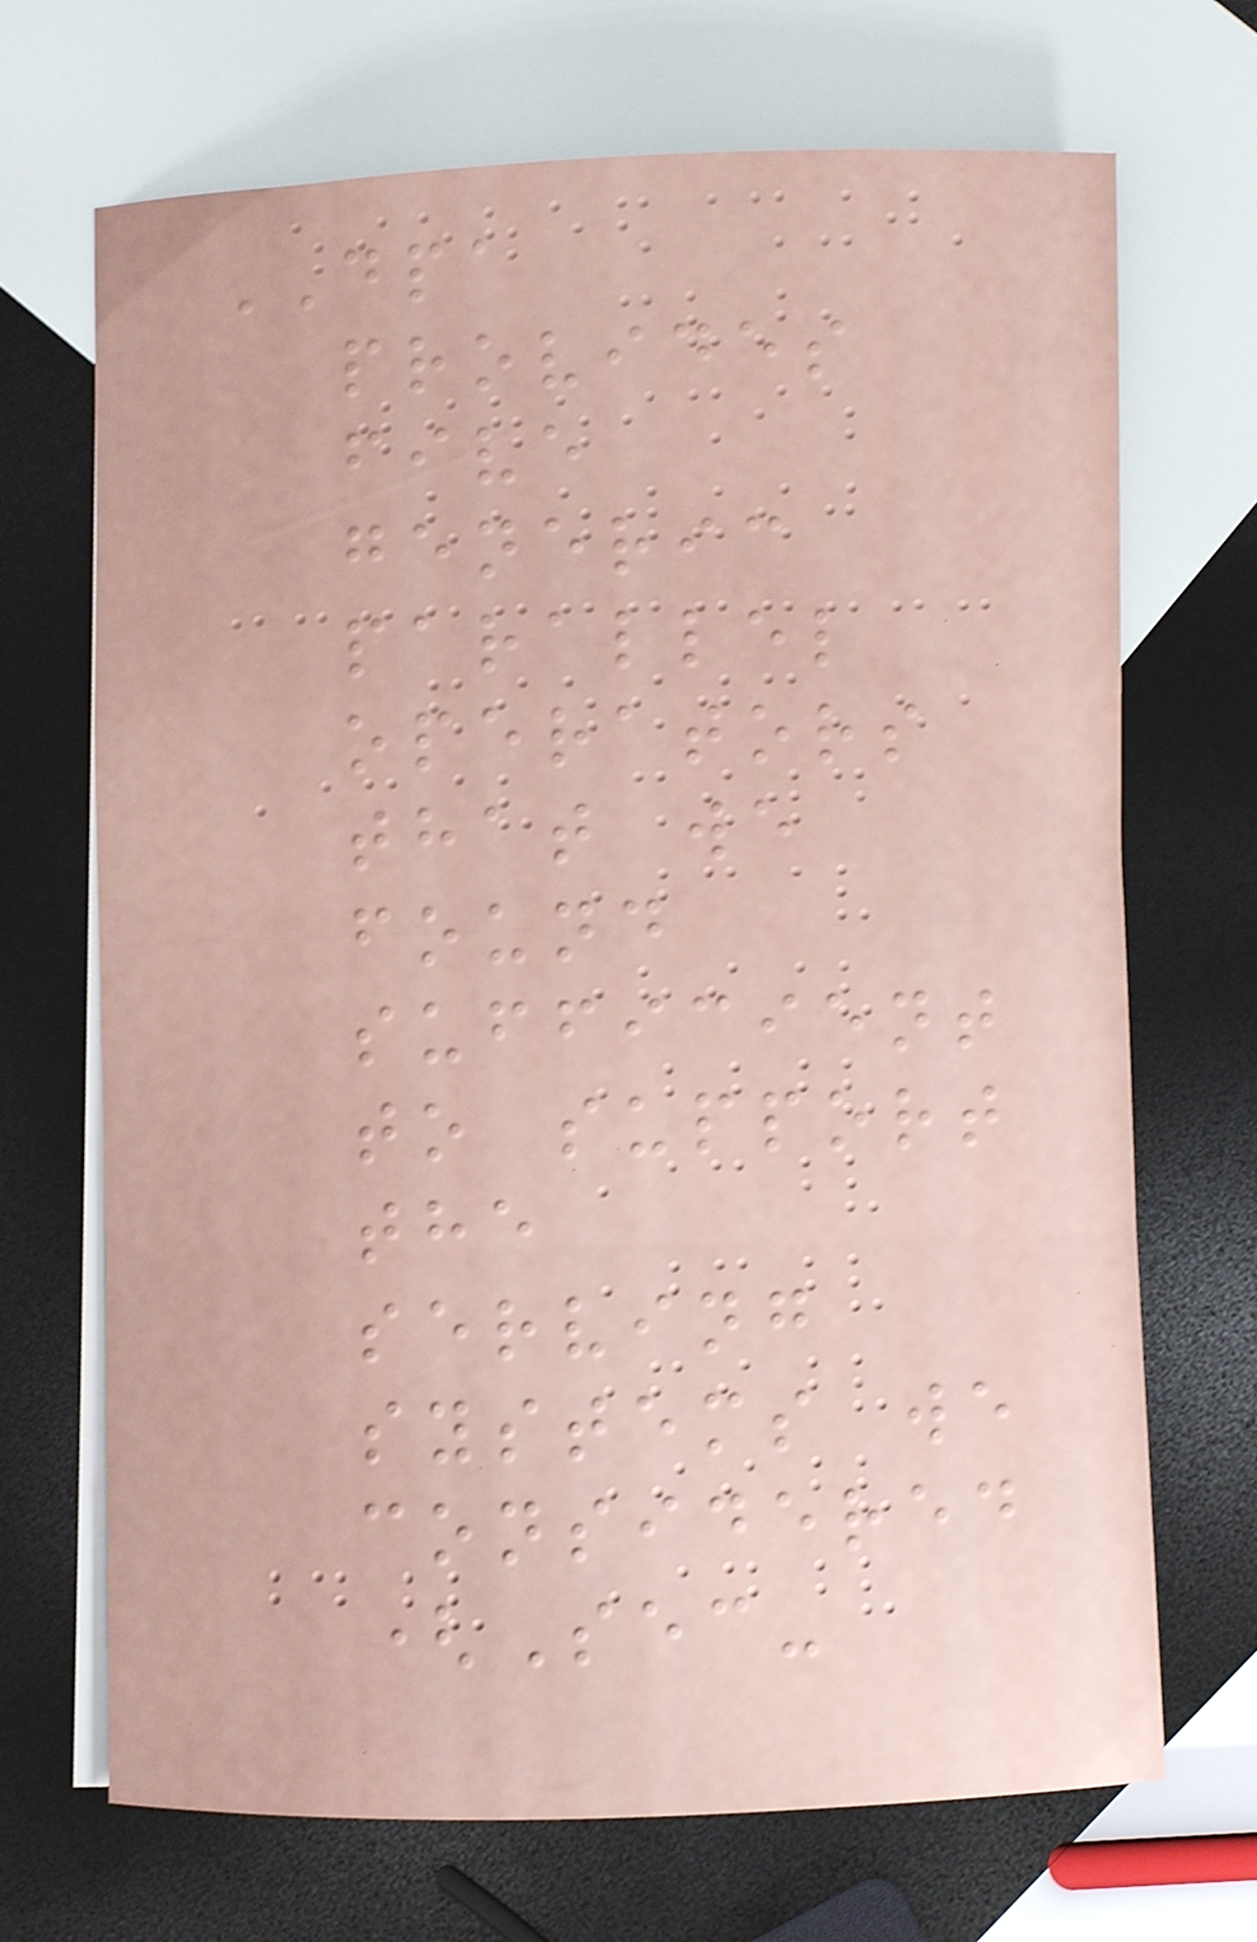DPA
provides
five
generic
parallel
operators
that we
found
sufficient
to support
the
serving
systems we
considered
(Sec-
